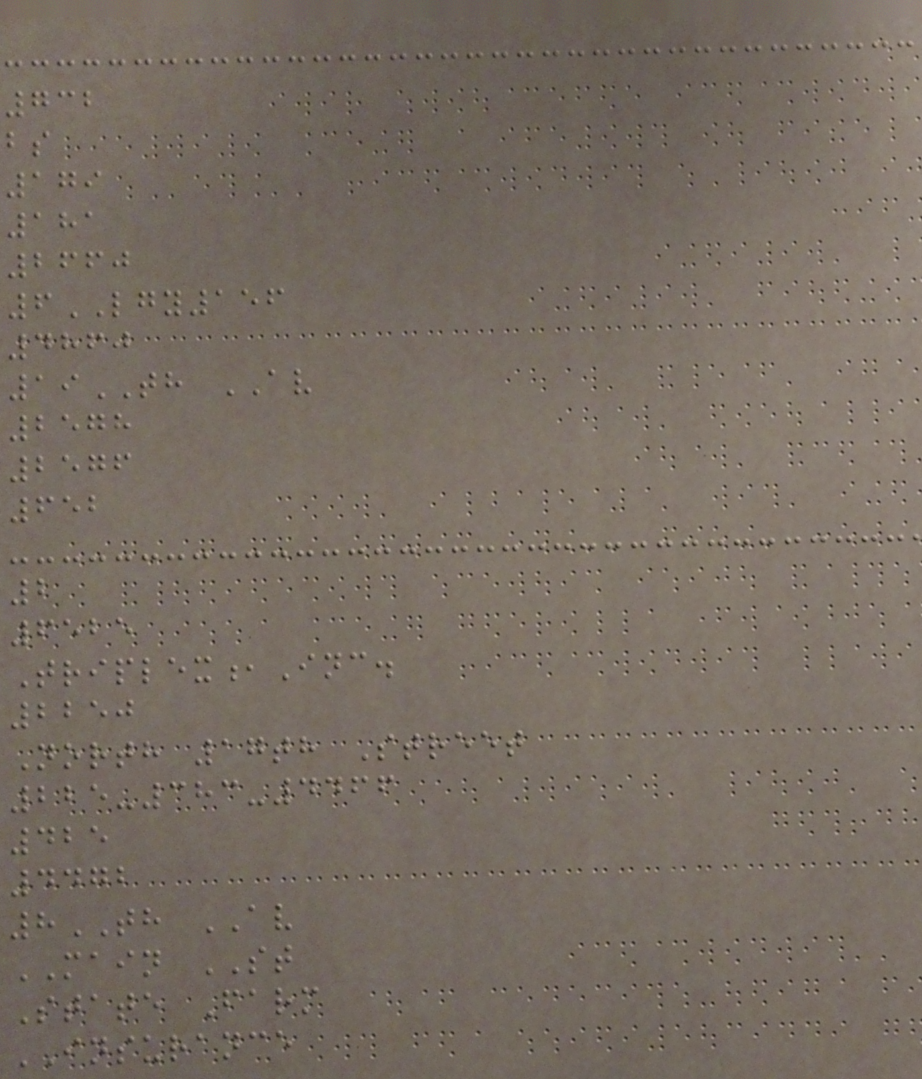732
bs
179
181
2660
6LGY156
4860
19TH AV
2578
2576
652
2
6525
Triplex,Inc.
2250
North 17th Street
225-383-4466
425
4472
8TH AV
MAIN ST
State Farm
INSURANCE
